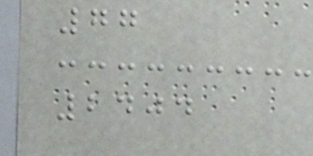77
2404
